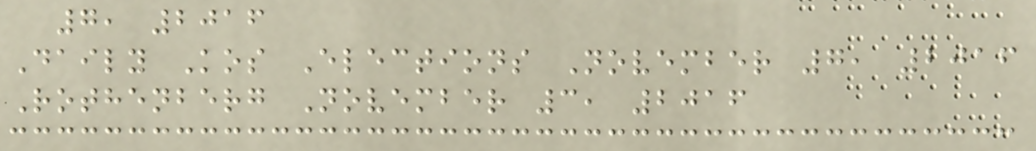7, 2016
Daily Kos Elections November 7, 2016
Rothenberg November 3, 2016
